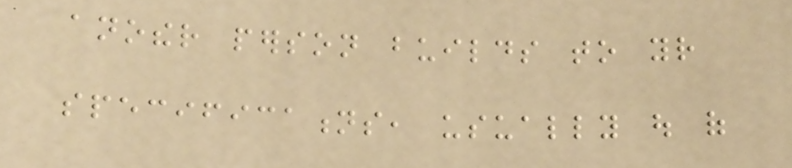another person builds to your
specifications, usually out of
